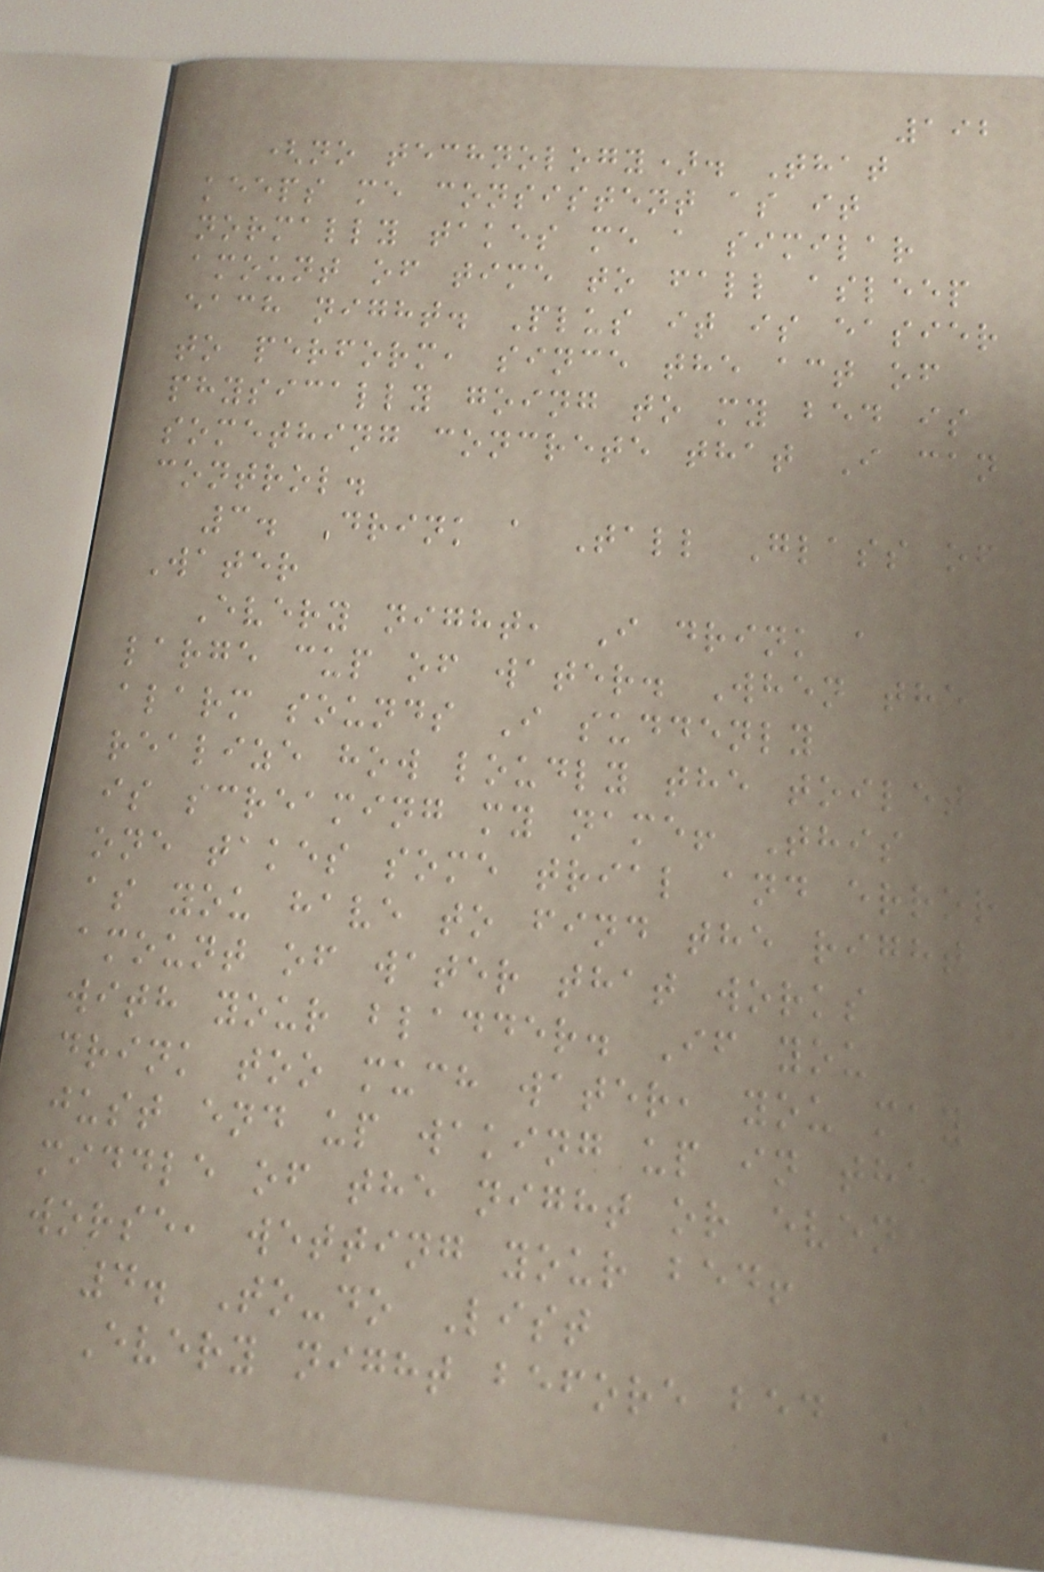192
(no technology). That
keeps me consistent as it
normally takes me a similar
amount of time to fall asleep
each night. Plus it is easier
to perform, since the act of
physically going to my bed is
something concrete that I can
control.
3. Drink a Tall Glass of
Water
Every night, I drink a
large cup of water. When the
alarm sounds I suddenly
realize how loudly the toilet
is screaming my name! This
one takes some trial and error
as you have to find the right
amount of water that works
with your bladder. If you
drink too much water, you may
just end up waking up in the
middle of the night or even
worse, wetting your bed!
4. To-do List
Every night before bed I
